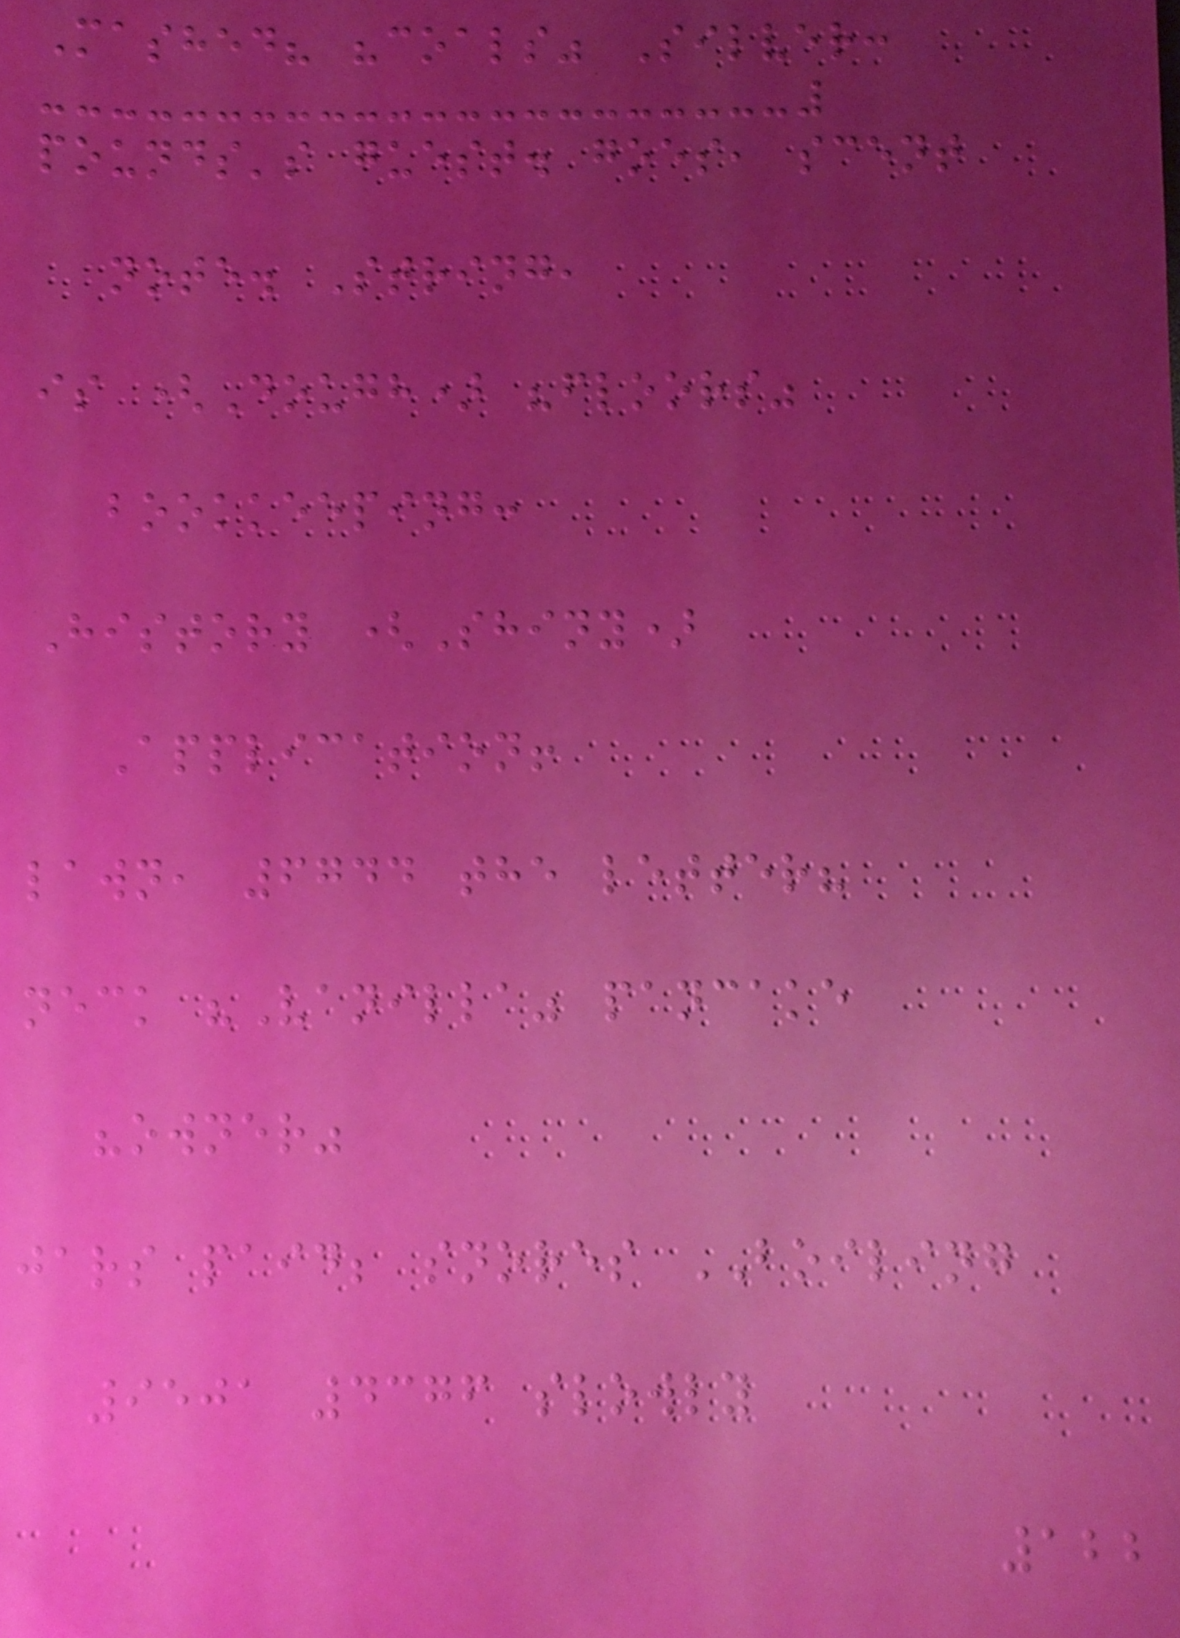Mashed? "coals" Silver:
pounds's guest. goes, scent
note. String,
is (Dough) "floors"
bookkeeping:
History (Shiny)
Application!
lawn, 6744 the letter?
neck "Vanilla" pancake
"owner"
jars paid; snores BOILING
9501 4376 slowly
122
